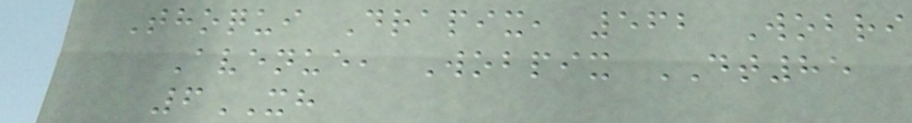Thoqui Drapix, 562 Wobri
Avenue, Wobpix DT85
6XH
